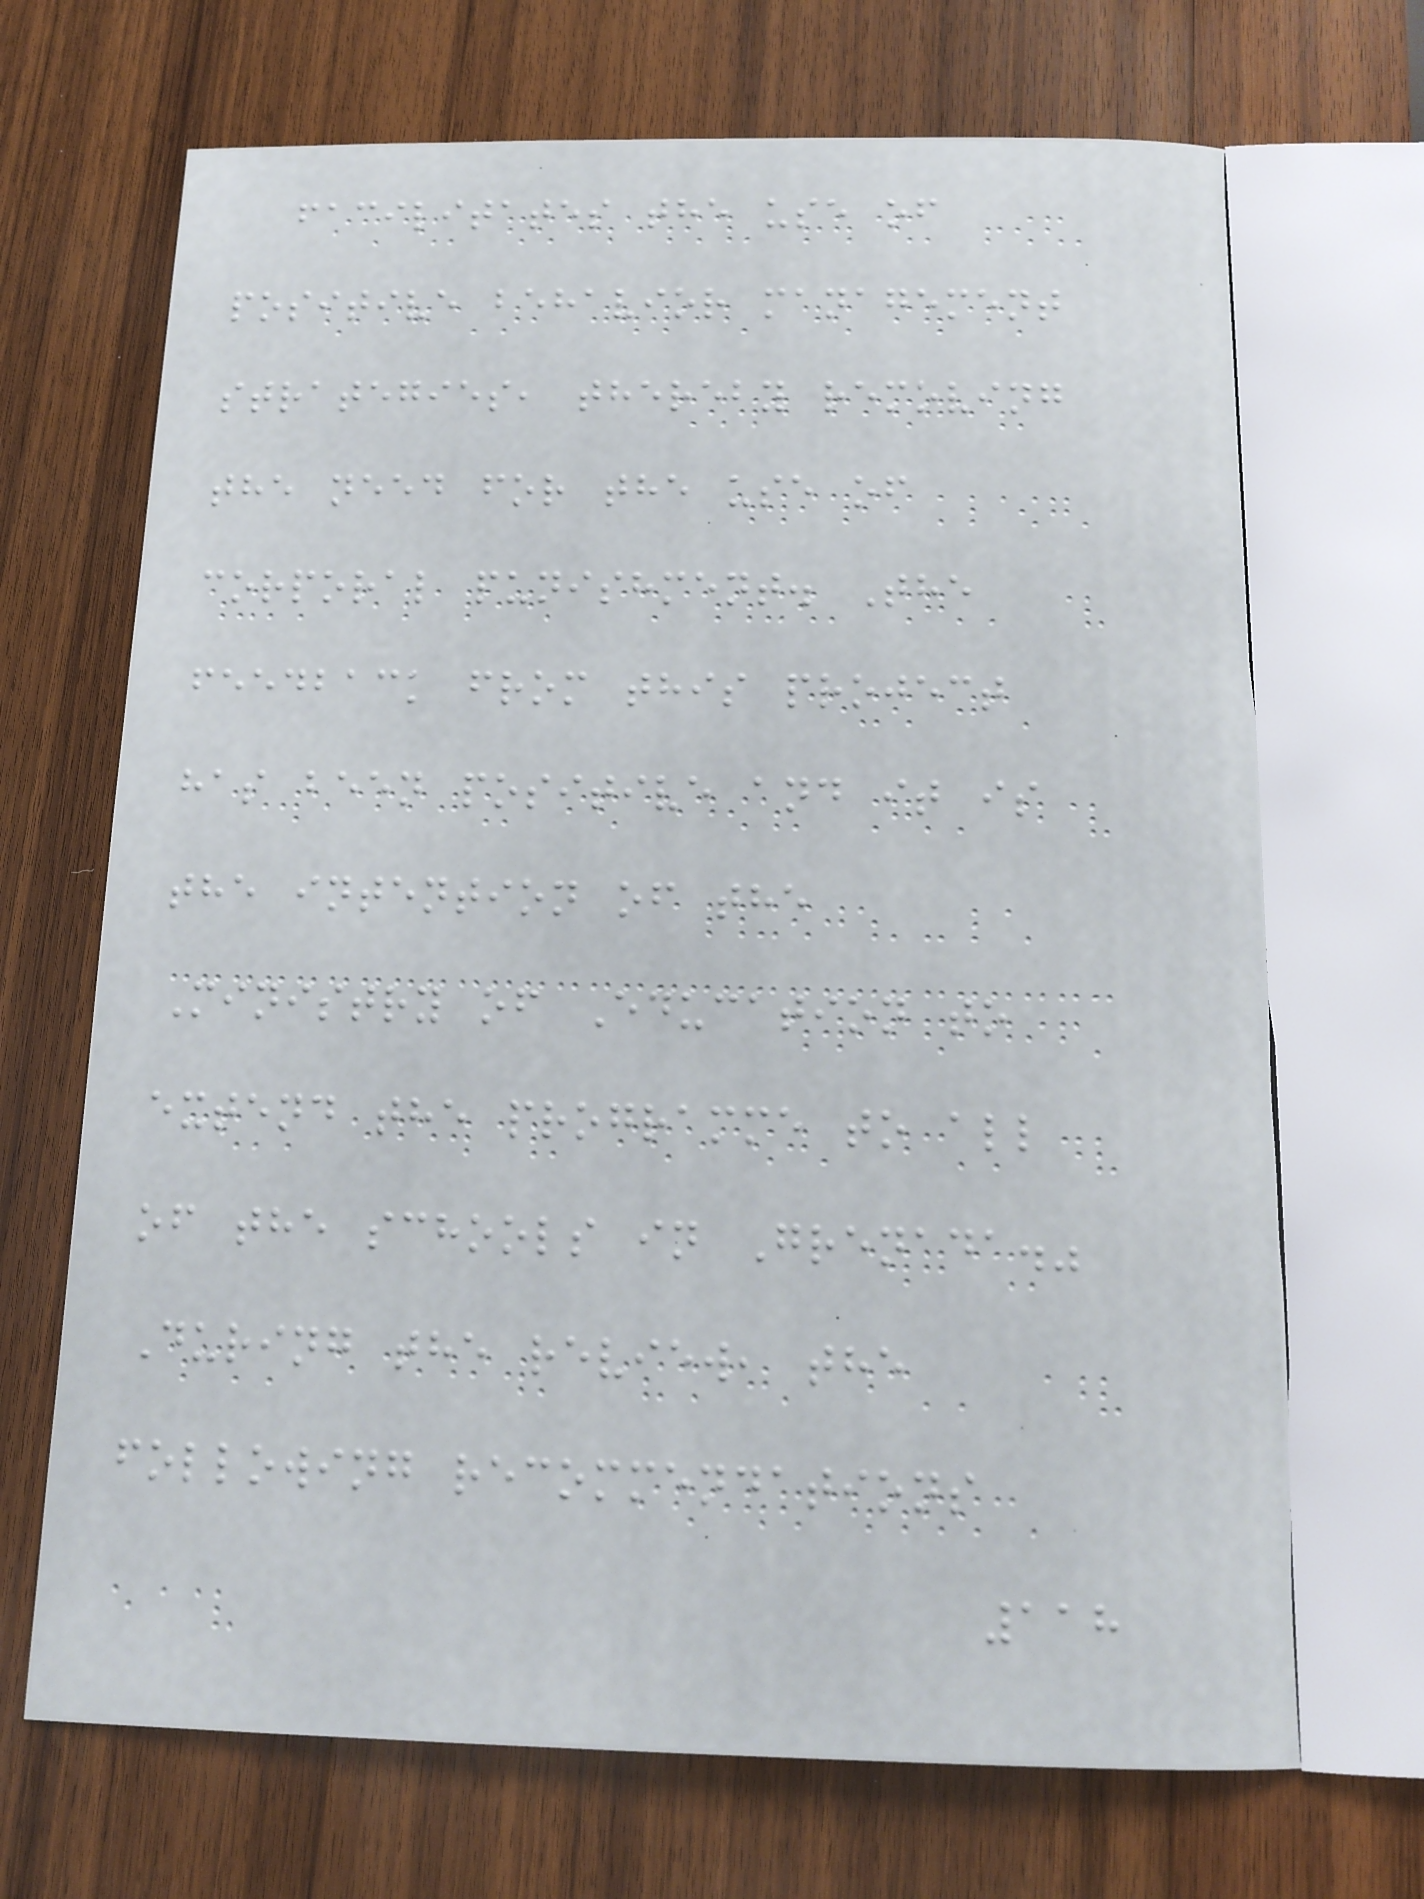facilitates the use of
positive behavior management
strategies, thereby removing
the need for the use of
corporal punishment. The
feedback from this project
has been positive and it is
the intention of the
Ministry of Education to
extend the programme to all
of the schools in Grenada."
During the review, the
following recommendations
118
